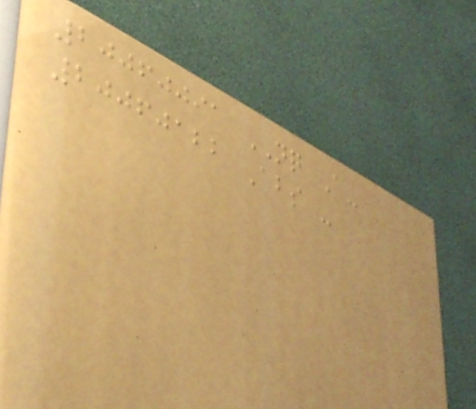20060091 NQ A-
20060122 Abs -
